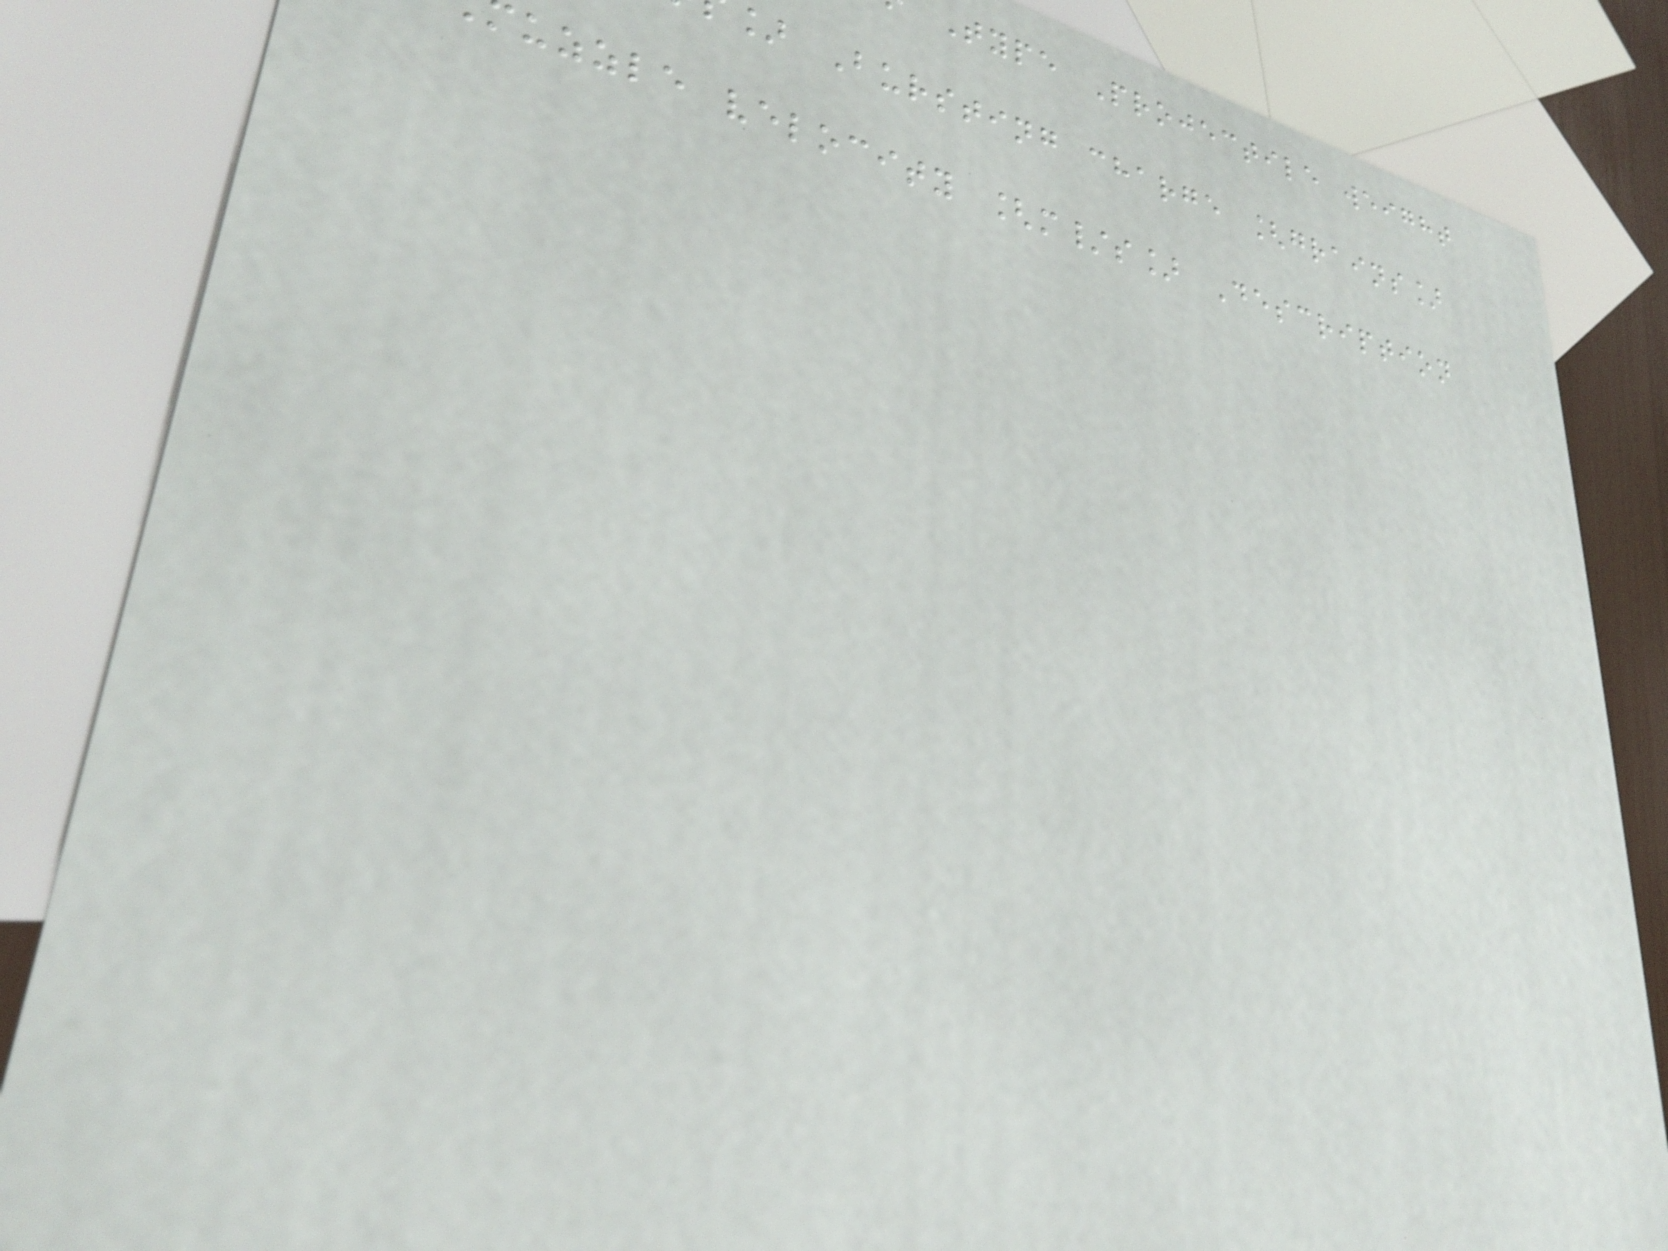Type Projectile weight
] Bursting charge [grains]
uzzle velocity [m/s] Description
